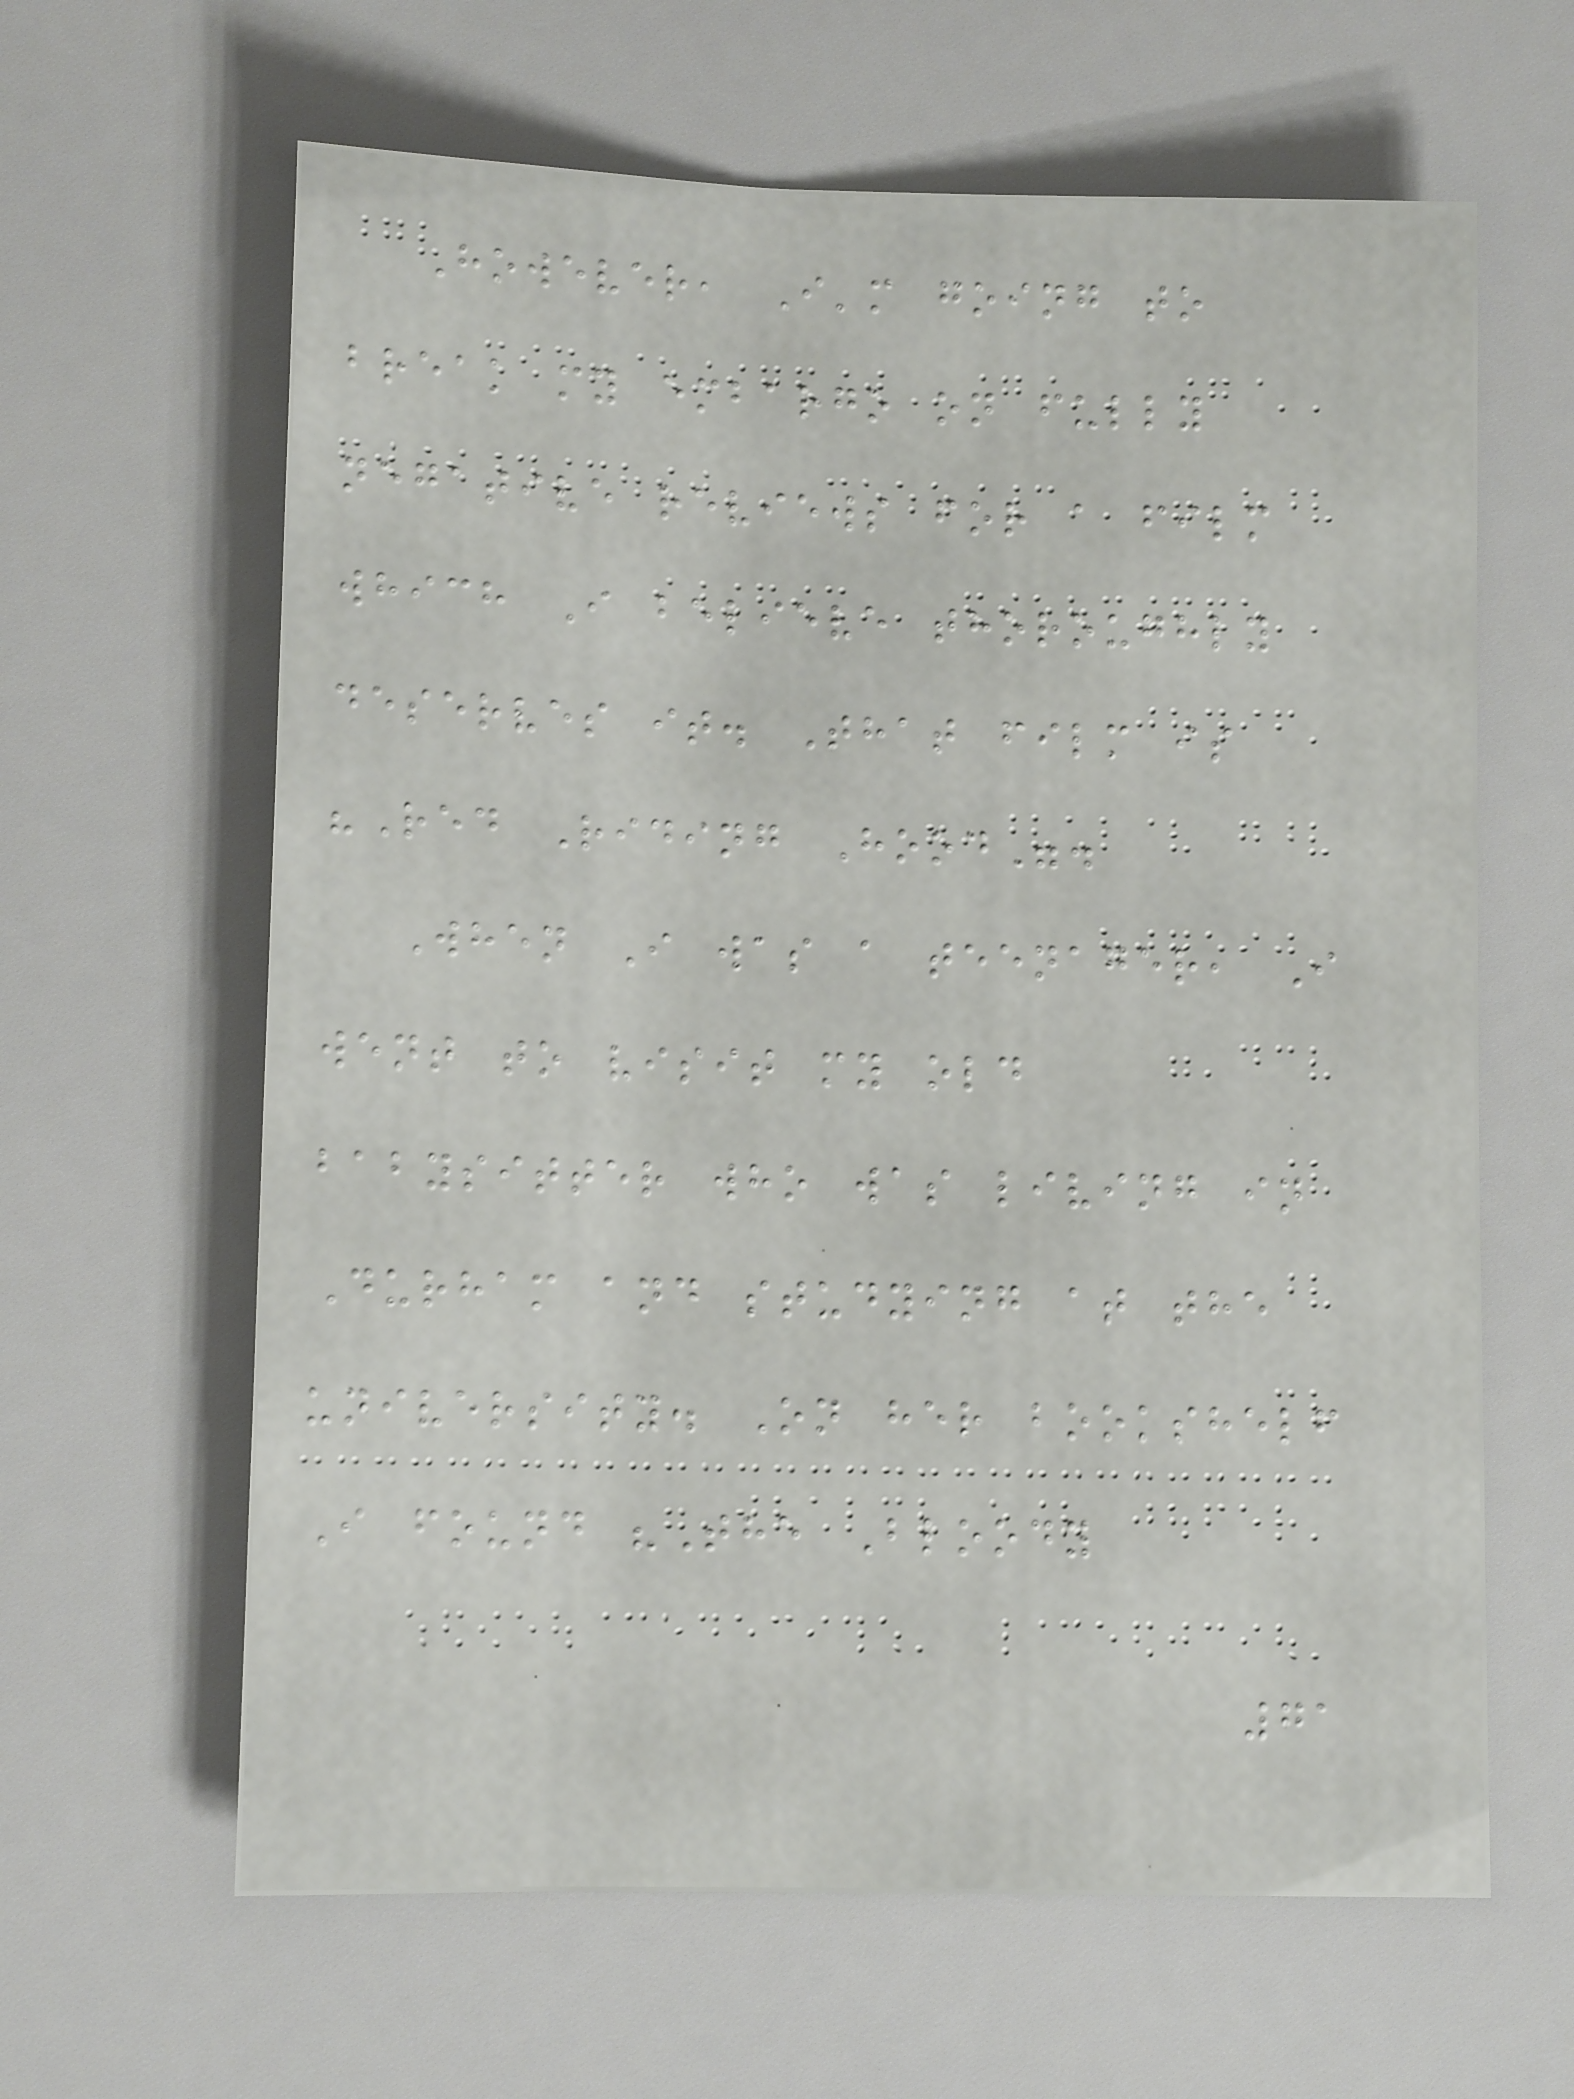However, I'm going to
break my embargo on fully
negative reviews for a film
which I believe thoroughly
deserves it. That film is
"Red Riding Hood".
When I was a teenager, I
went to visit my old
babysitter who was living in
Durham and studying at the
university. On her bookshelf
I found "The Bloody
71
